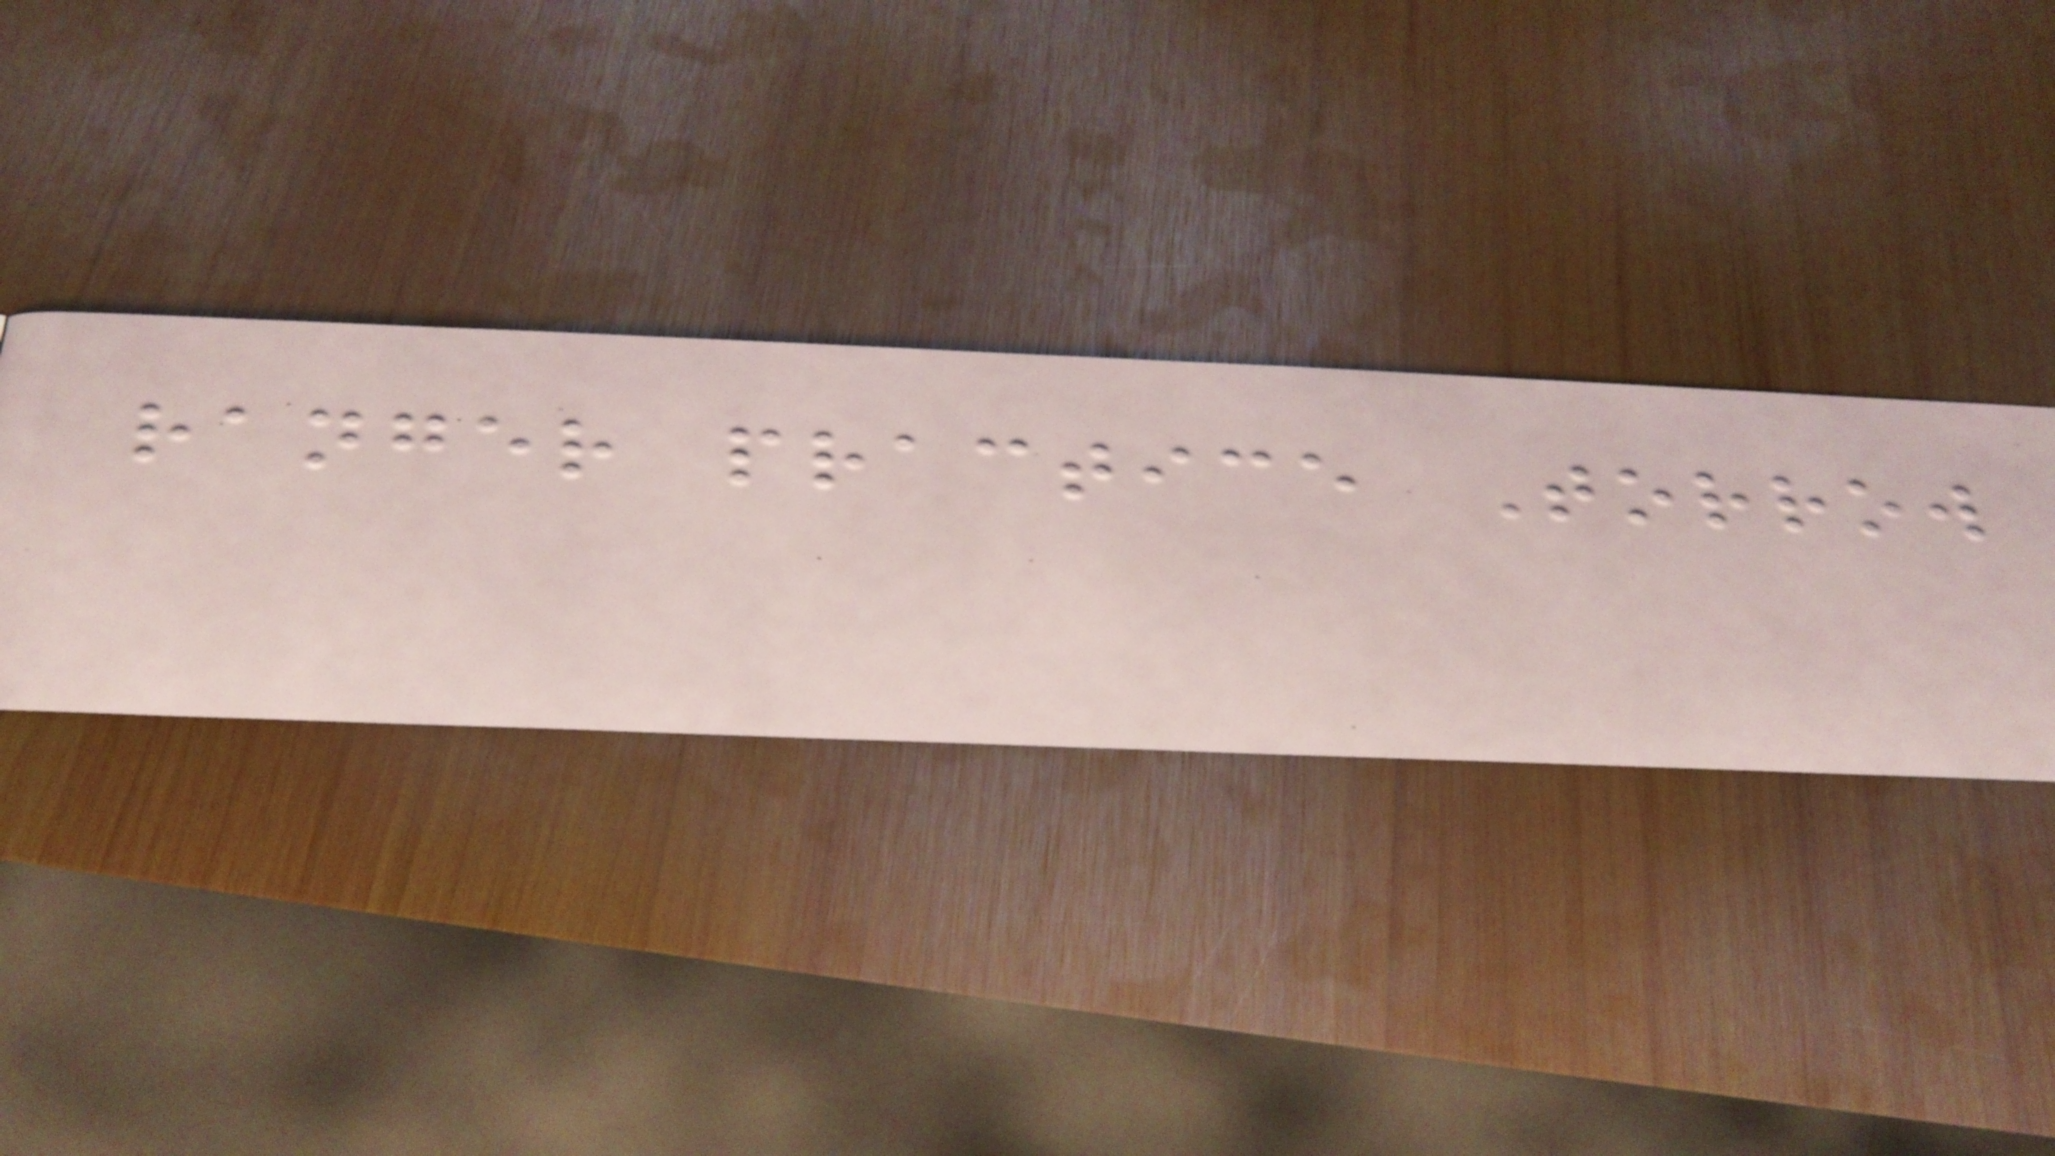ranger practice Torrow
